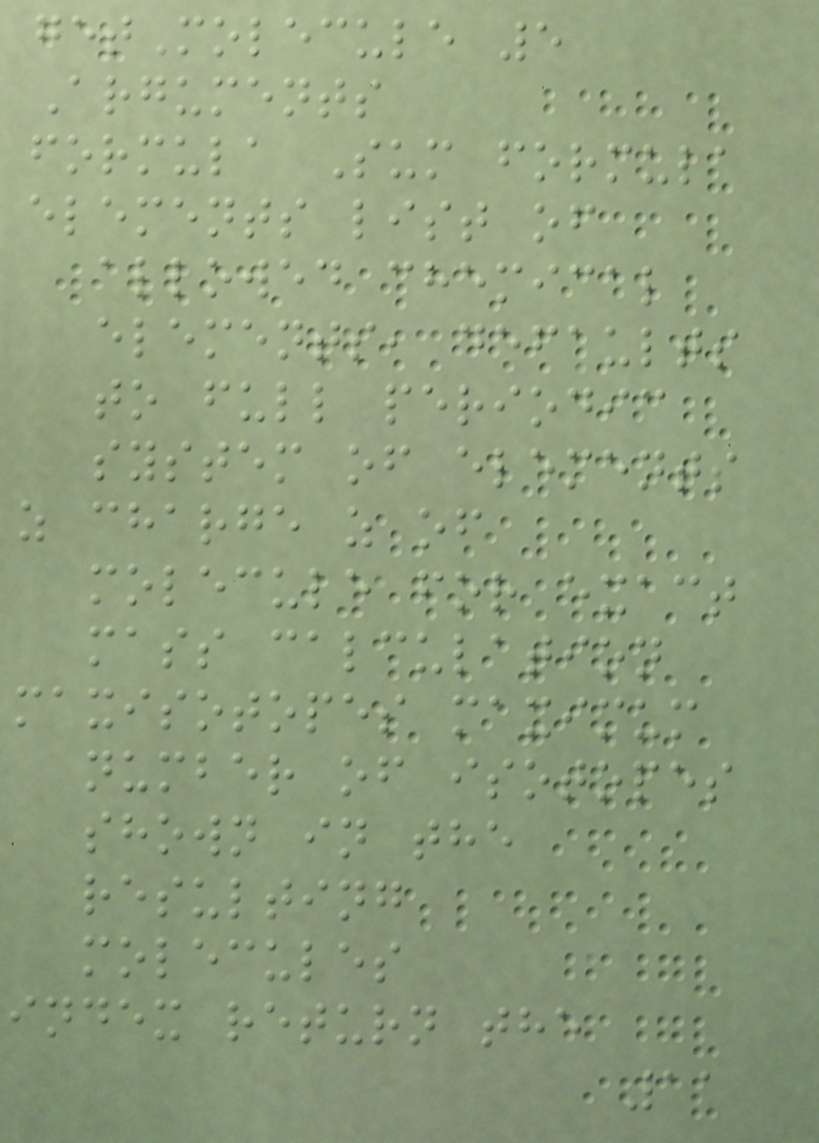getMolecule 5
Arguments
formula Sum formula
elements list of
allowed chemical
elements, defaults
to full periodic
system of elements
z charge z of
molecule for exact
mass calculation
maxisotopes maximum
number of isotopes
shown in the
resulting
molecules
index return the
11
